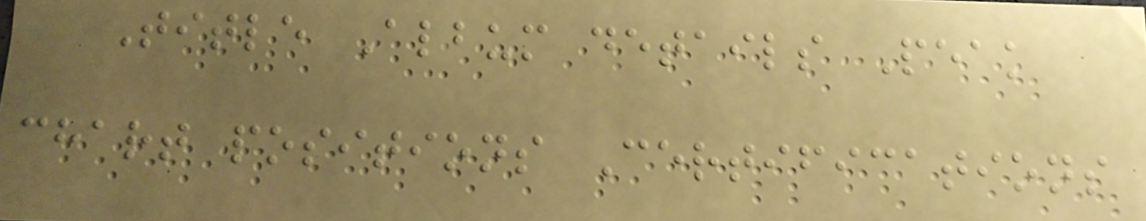Title Album details Peak
chart positions Certifications
